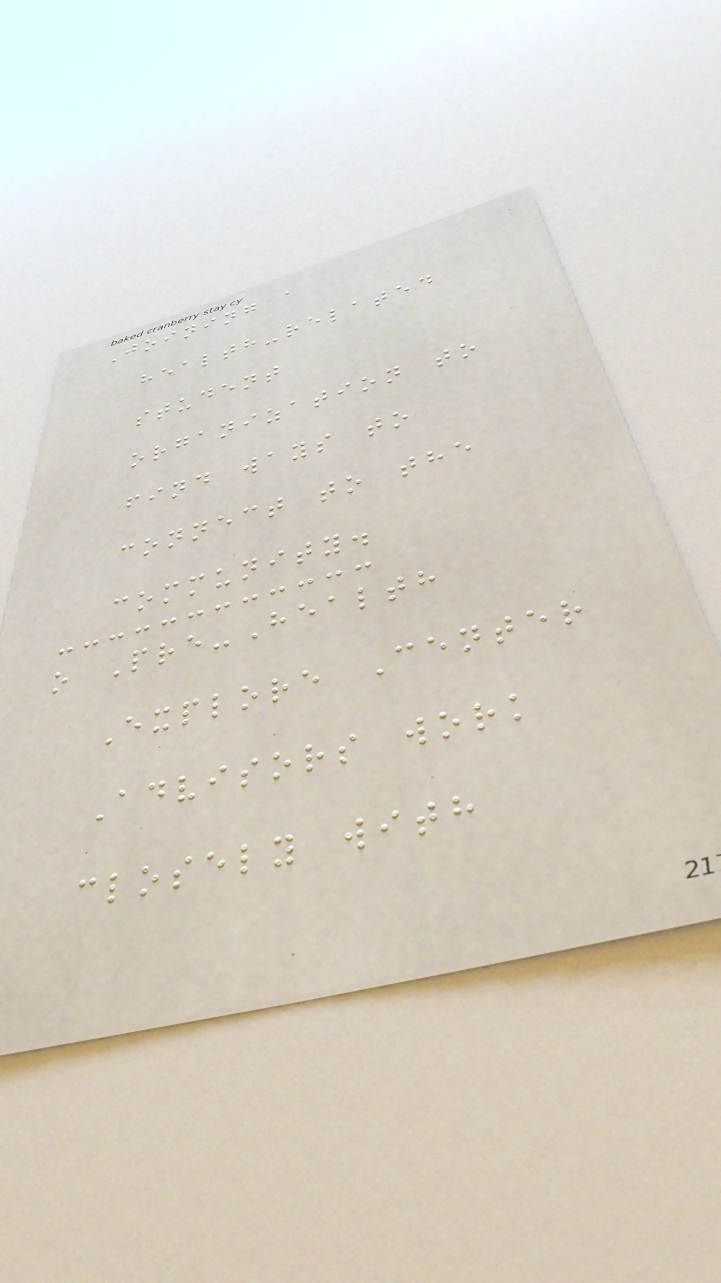Joining a
health-related
student
organization to
find ways to
connect to the
community.
o Pre-Health
Explore Center
Advisors work
closely with
